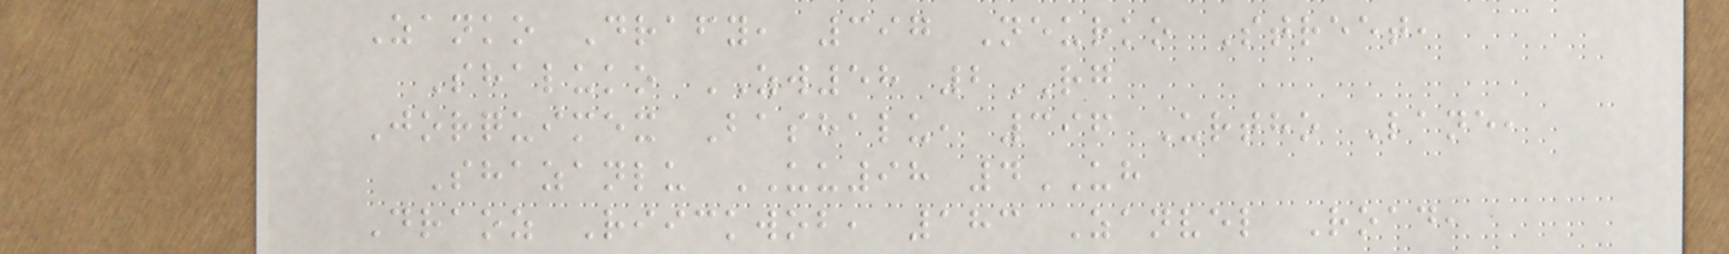Zanko Drafy, 397 Neurko Street,
Shaluko ZW58 2RG
Jorquimex Bashalu, 396 Urtho Lane,
Shazanlu UU98 4UH
Draoz Riickwob, 183 Zanvel Road,
